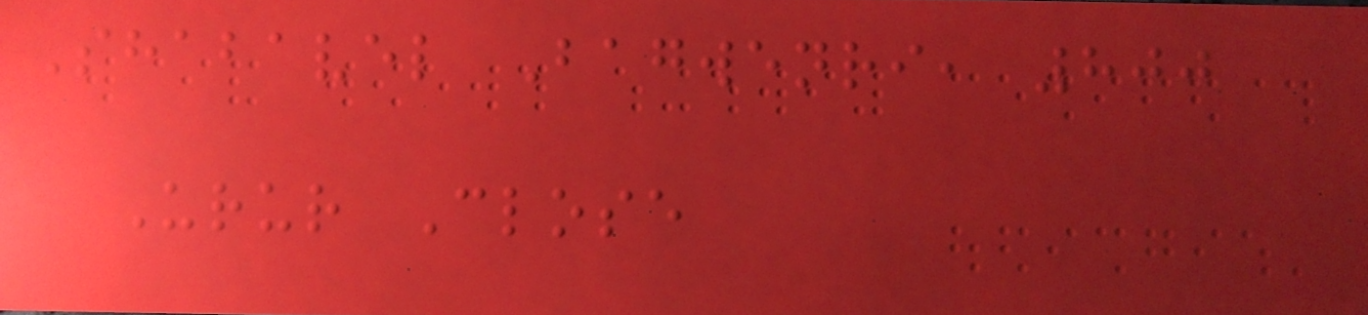Shabavel Bagwenri, 800
Urur Close
